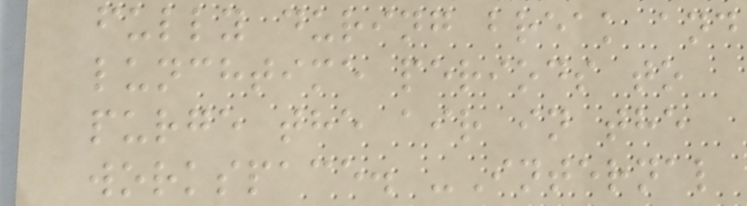fully during break and
lunchtime periods to
purge the air in the
workspace. -Internal
